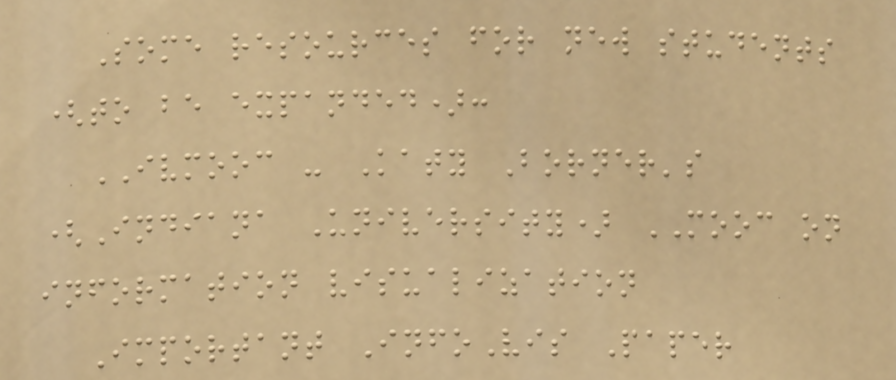Some resources for new students
(to be expanded):
IVMOOC - Katy Borner's
(Indiana University) MOOC on
information visualization
Important InfoVis Paper
